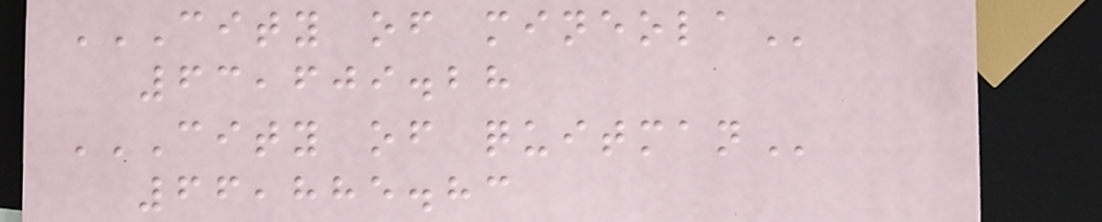CITY OF MINEOLA
63,609.28
CITY OF QUITMAN
66,885.83
